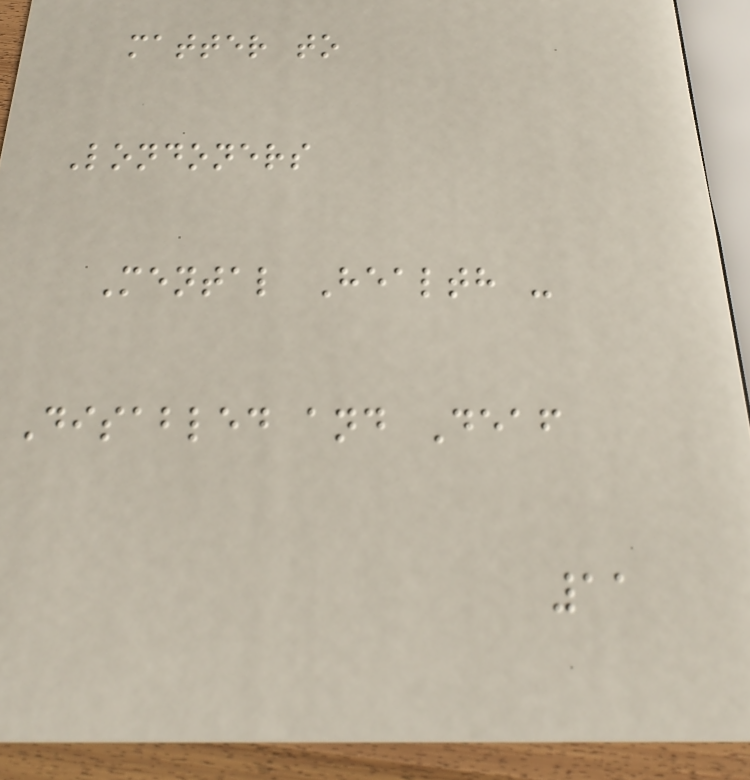matter to
Londoners
Mental Health -
Disabled and Deaf
11
